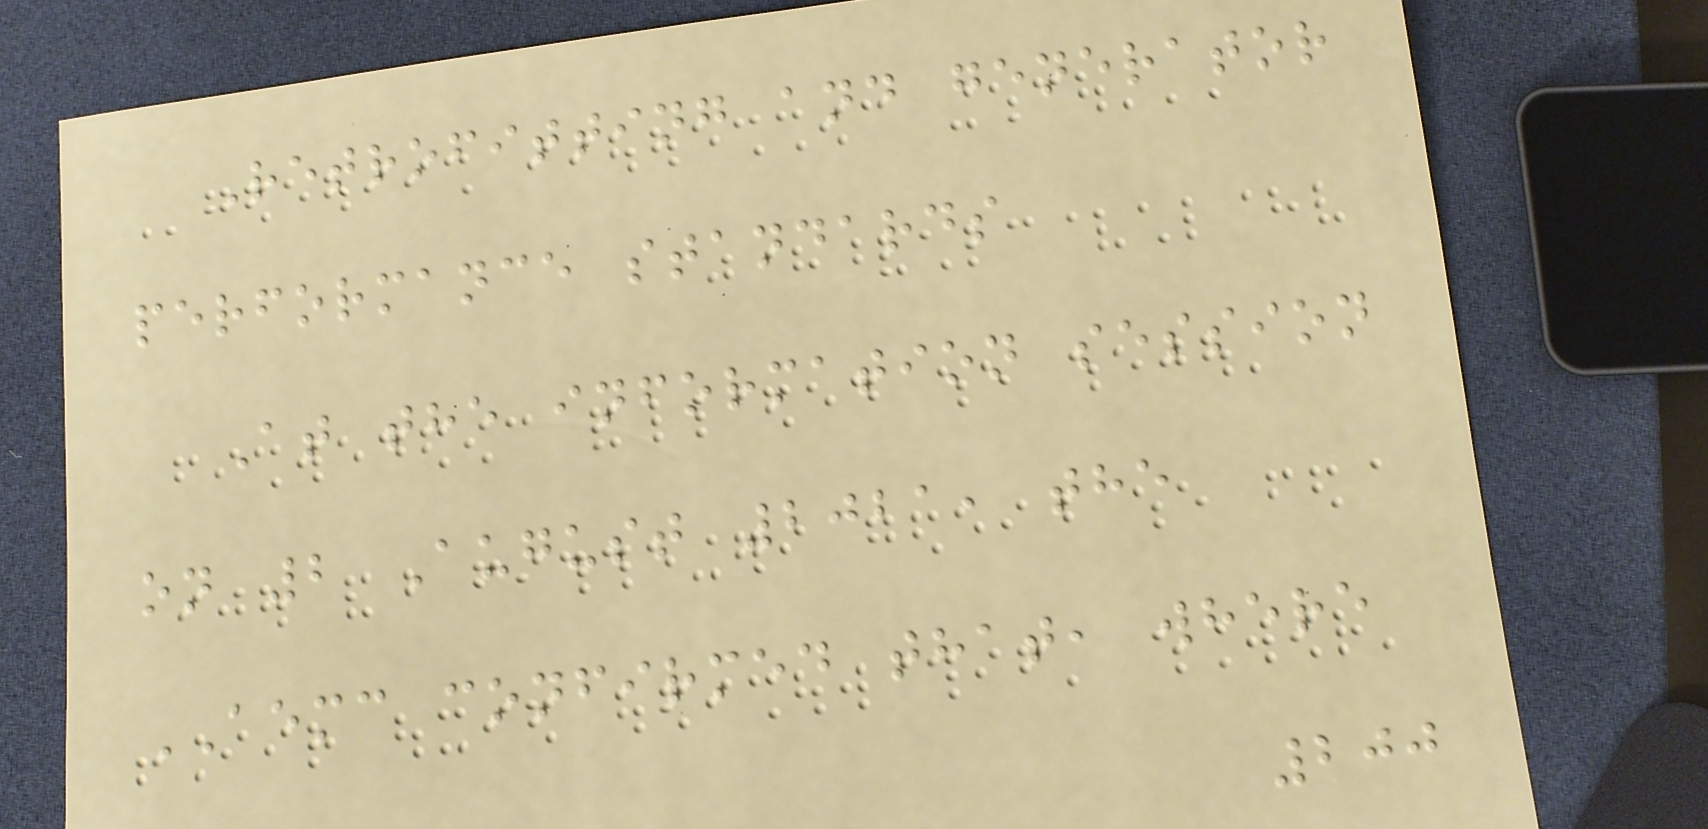Retrofitting and generator
performance standards
At the information session
on 2 August 2021, the
AEMC confirmed that, where
200
